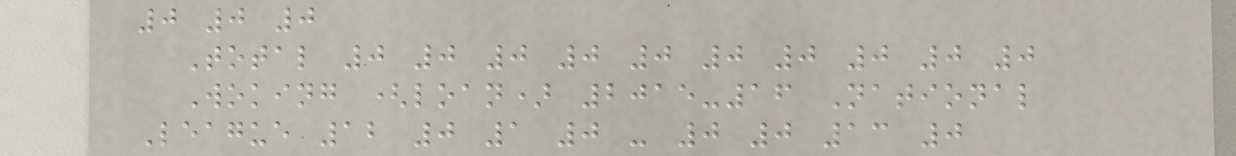0 0 0
Total 0 0 0 0 0 0 0 0 0 0
Woking (loan) 2015-16 National
League 12 0 1 0 - 0 0 13 0
